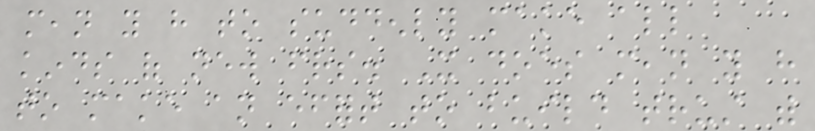mean you have to suddenly make all
kinds of new friends. It does mean you have
to make an effort to build trust with
